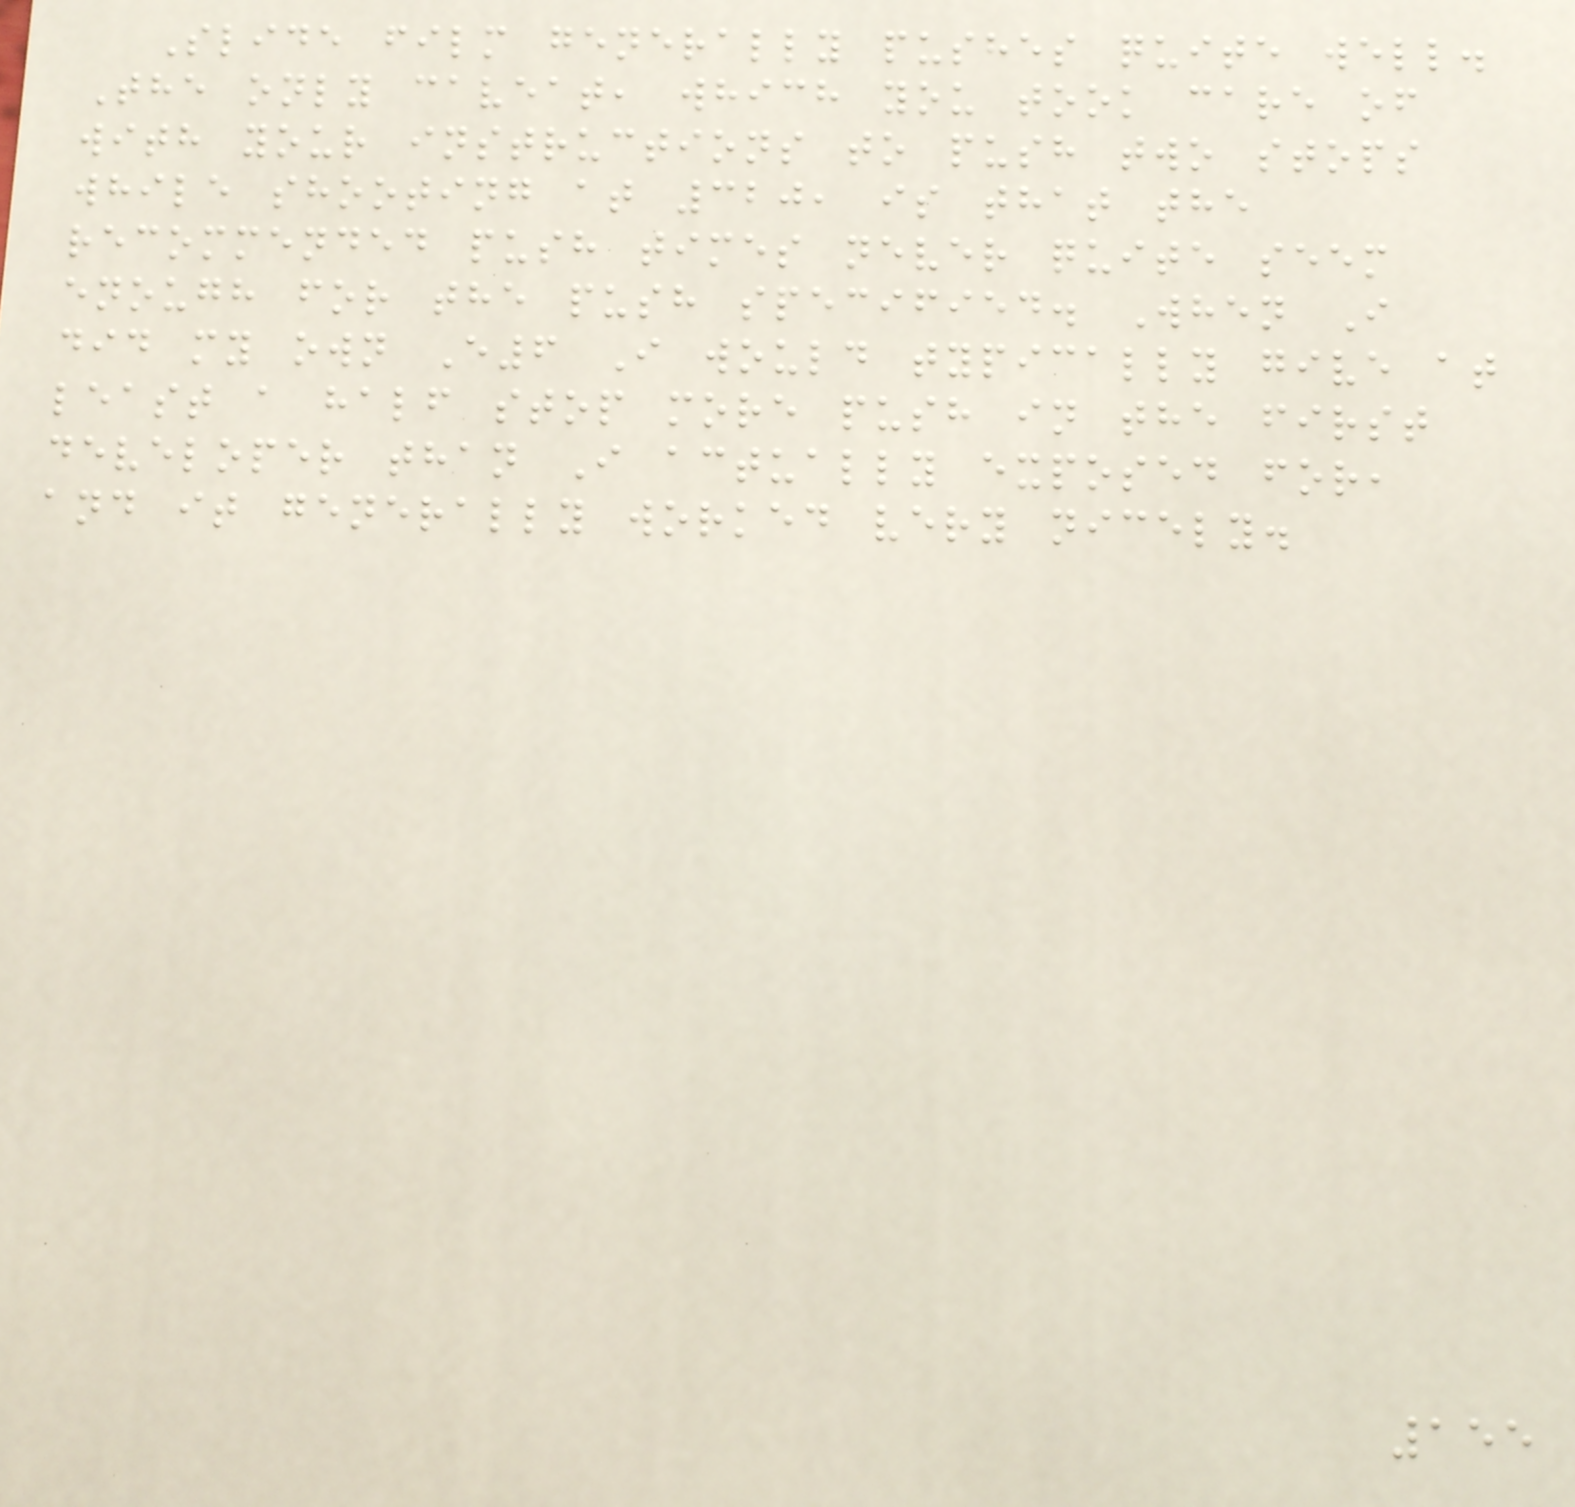Slide film generally pushes quite well.
The only caveat, which you took care of
with your instructions to push two stops
while shooting at 320, is that the
recommended push times never quite seem
enough for the push specified. When I
did my own E6 I would typically give at
least a half stop more push in the first
developer than I actually exposed for,
and it generally worked very nicely.
155
